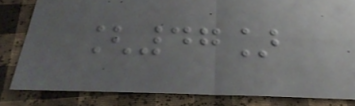[47]
